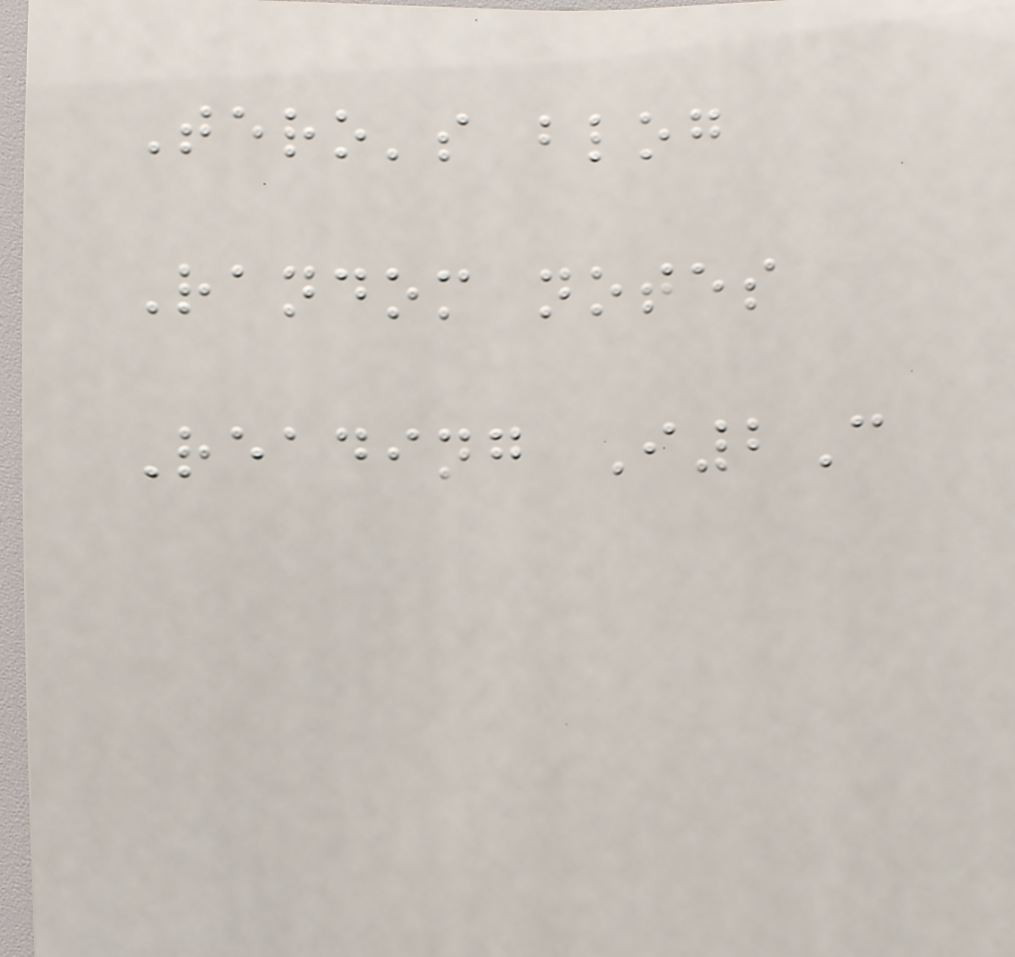Tero's blog
Random notes
Reading I2C
